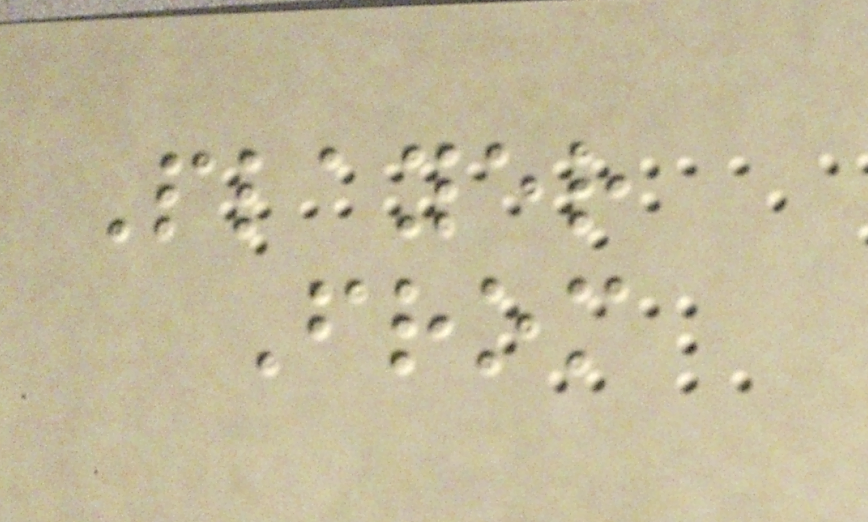Player
From
